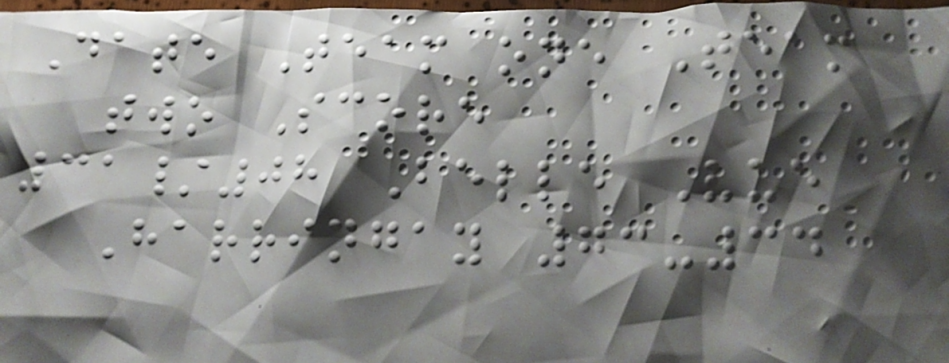Date Team one Team
two Score
31/08 Belle Vue
Harringay 73-34
